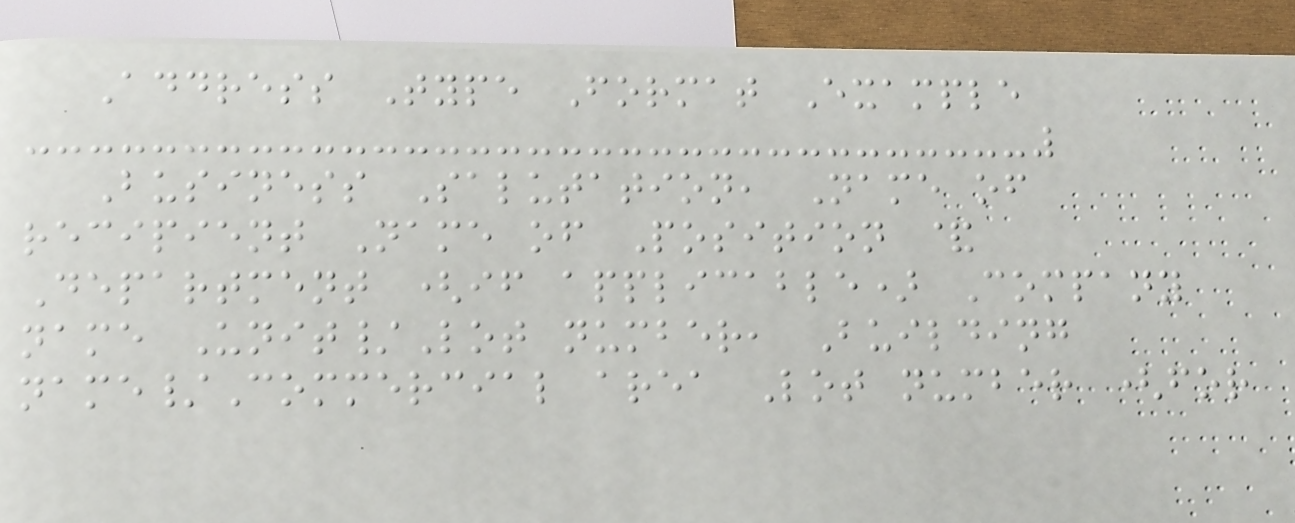Address Type Format Example
Business Salutation, Name of
recipient Name of Position &
Department (if applicable) Company
name Unit/Lot number, Building
name/Commercial area Lot number (for
